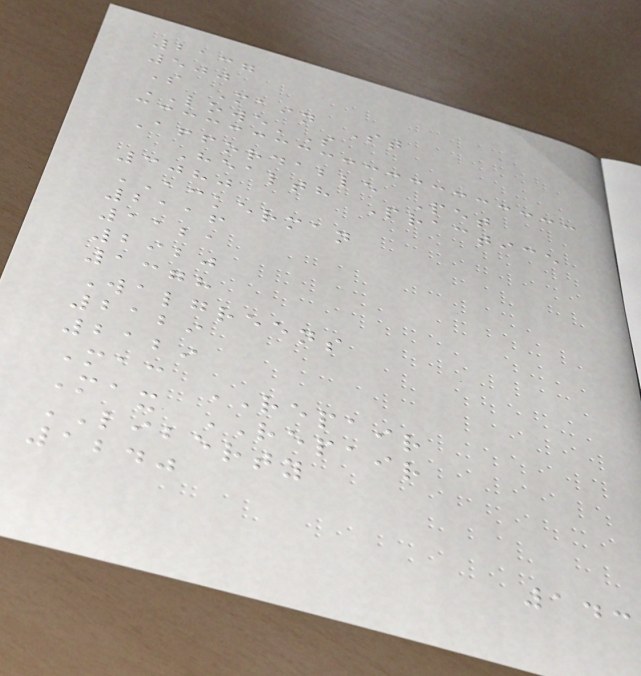2137
500
S Main St
LOWE'S
Affordable Pet
Health Practice
3080
ACKERMAN
2116
1121
2920
1378
Walgreens
2129
2129
Mac REPAIR
Max REPAIR
LIBERTY
1240
143
